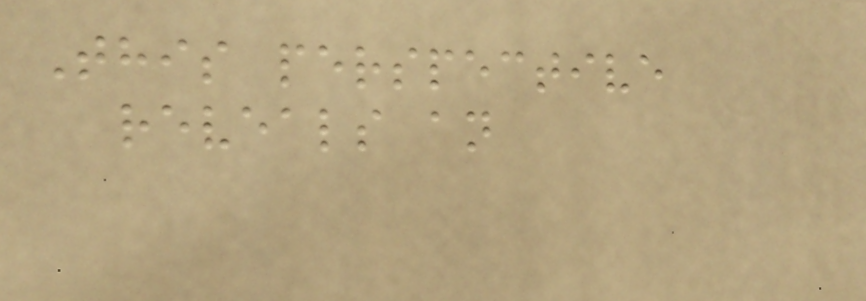This perspective
reveals an
